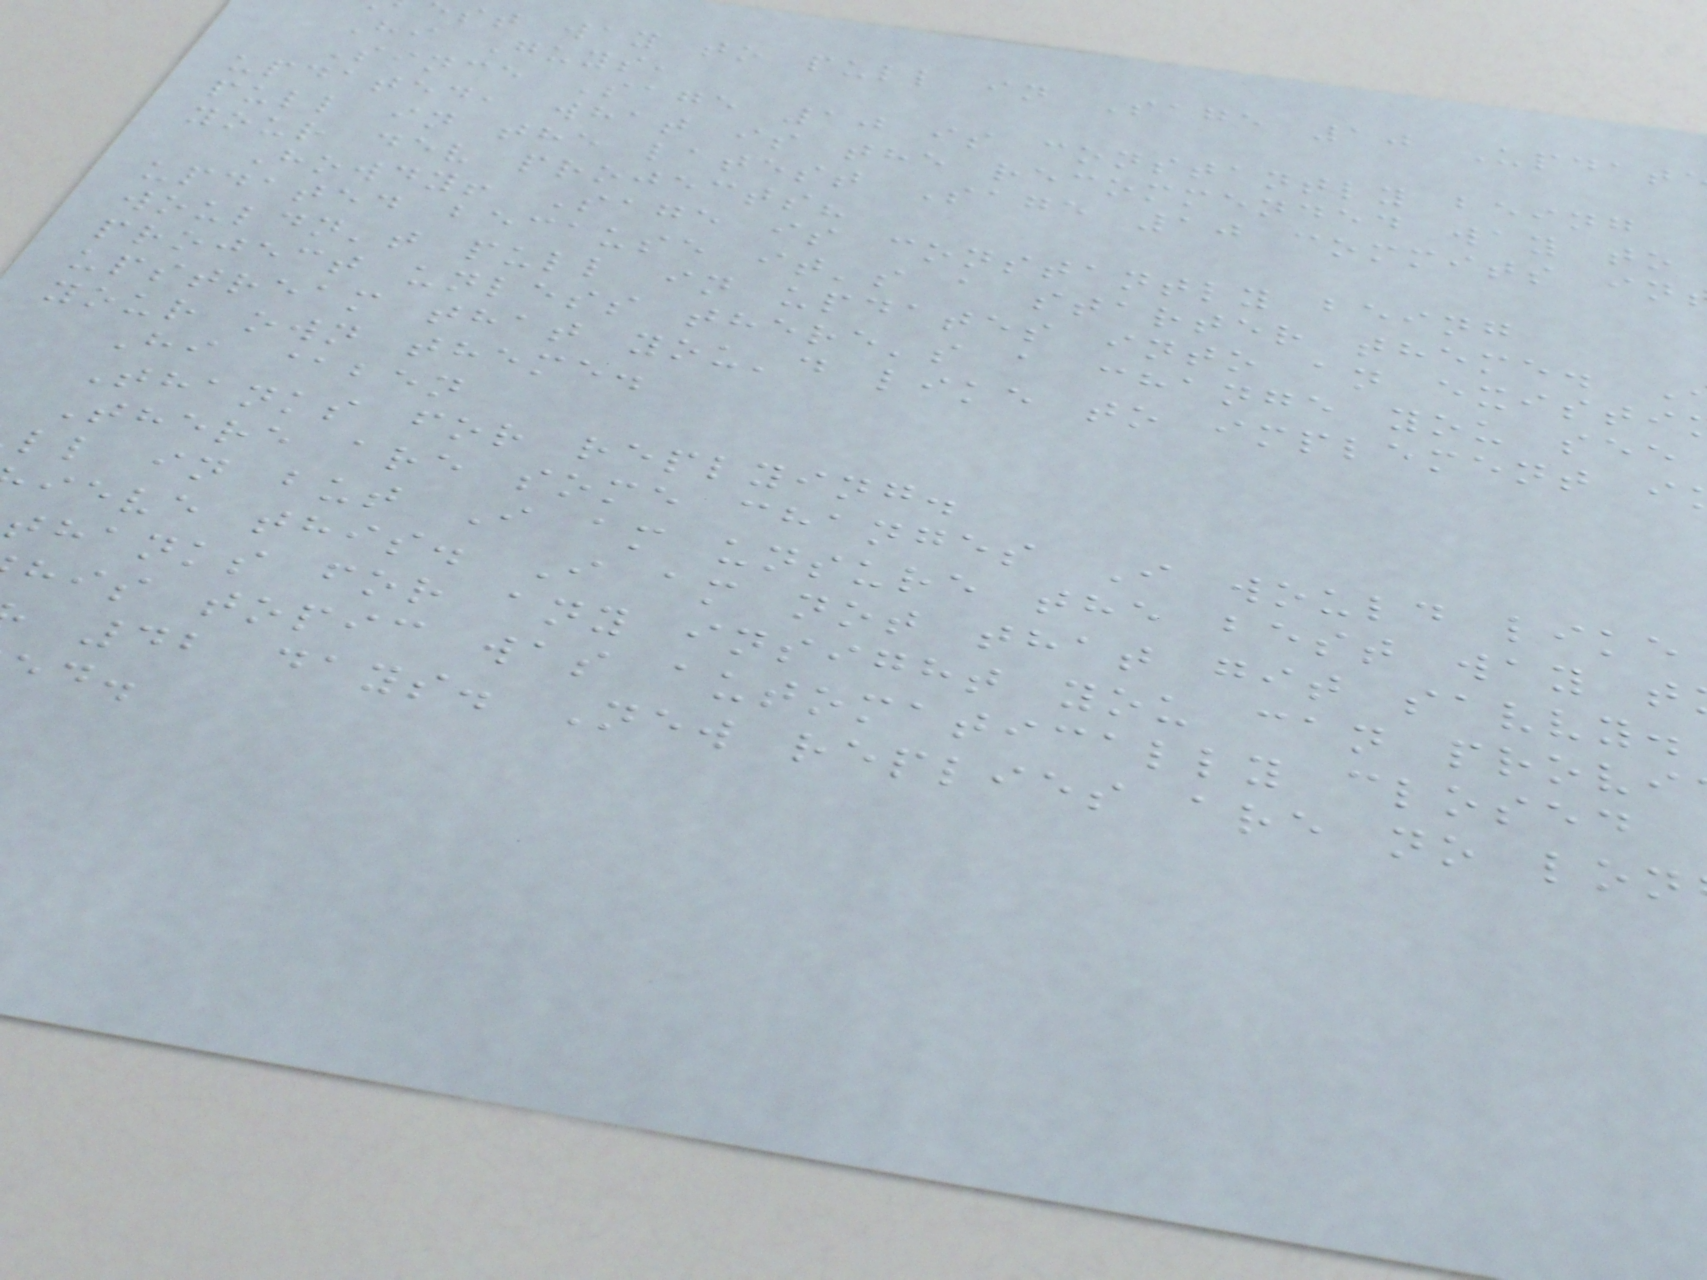st way to pull in Sage 10 Updat
Hi Guys,
Since Sage 10 is constantly being
updated, what is the recommended way to
pull in the latest Sage 10 commits in
your dev projects?
Howdy! Sage is constantly being
updated because it's a starter theme.
wouldn't pull in updates into an existi
project unless there's a change you see
upstream that you'd like to implement i
your own theme.
Hi @ben
Thanks for replying.
There are some changes I would like
ll in but I am unsure the best way t
ieve this. I am not that git savvy.
thanks for any insight you can provi
his topic was automatically closed
42 days. New replies are no lon
